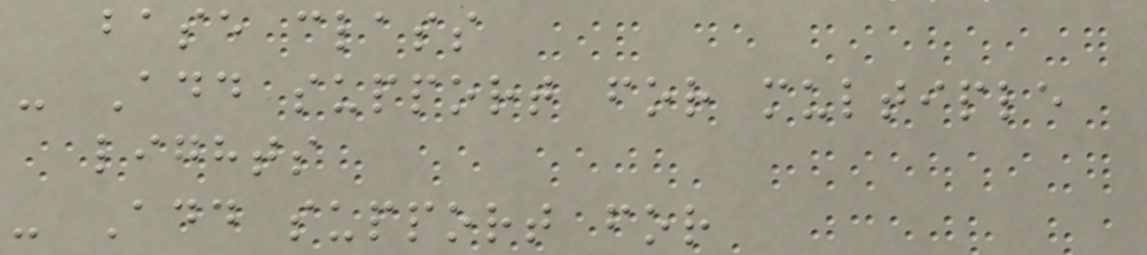base class
- Add support for multiple
lights
- Add support for
